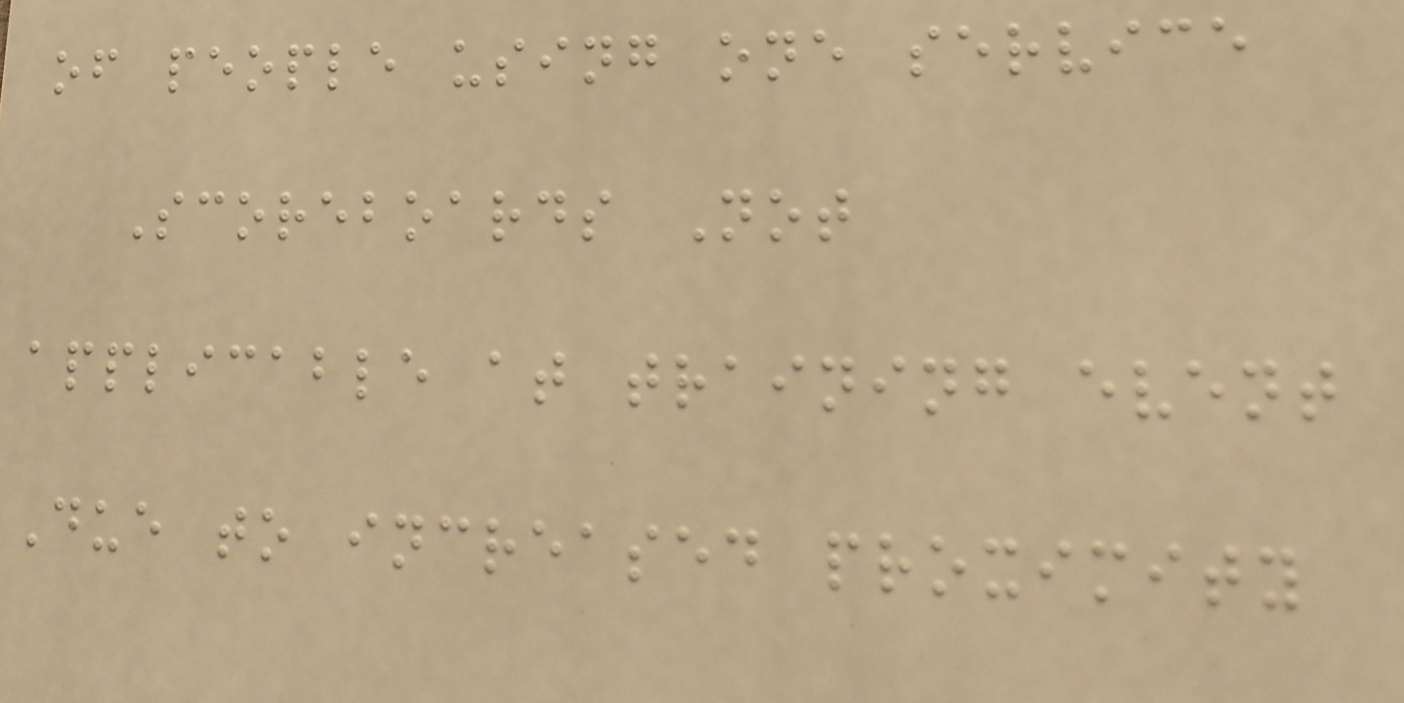of people using one service
Scoreboards Not
applicable at training event
Due to increased proximity
